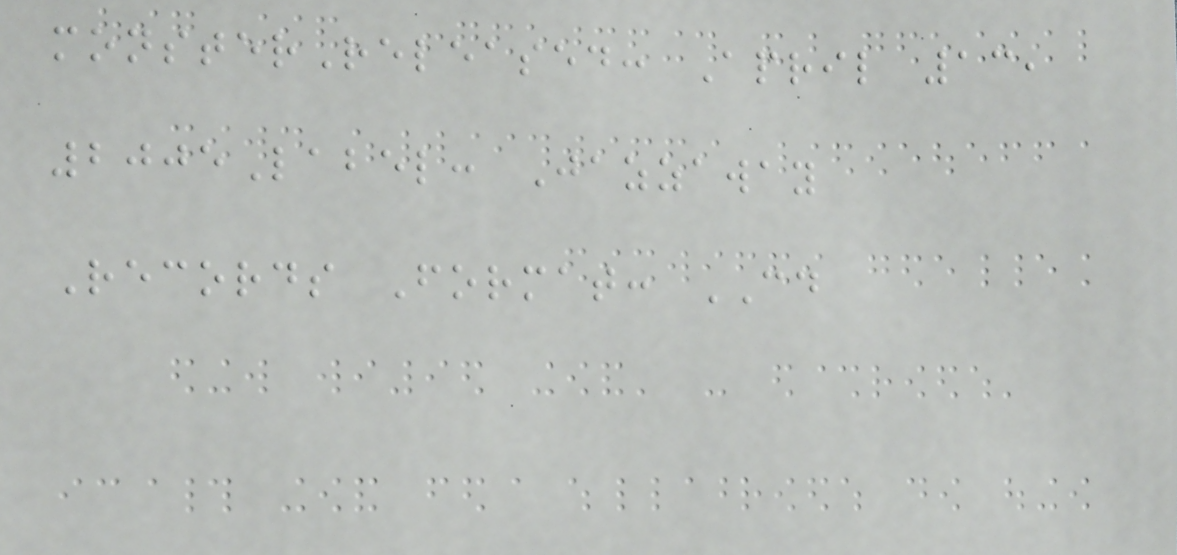monsterReleased: April 13,
2005Label: Jazzaway
Records Format: CD
